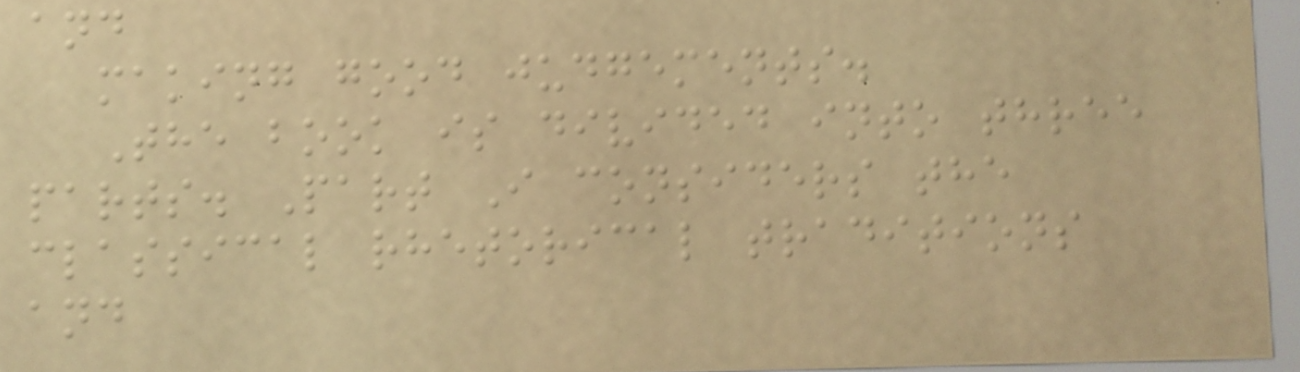and
making good judgements.
The book is divided into three
parts. Part I considers the
classical rhetorical traditions
and
